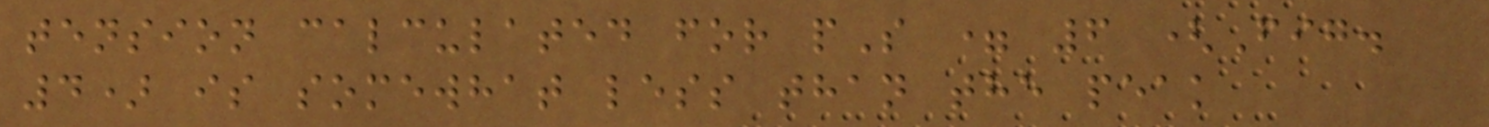tension calculated for pS = 6 (Fig.
4) is somewhat less than the peak
